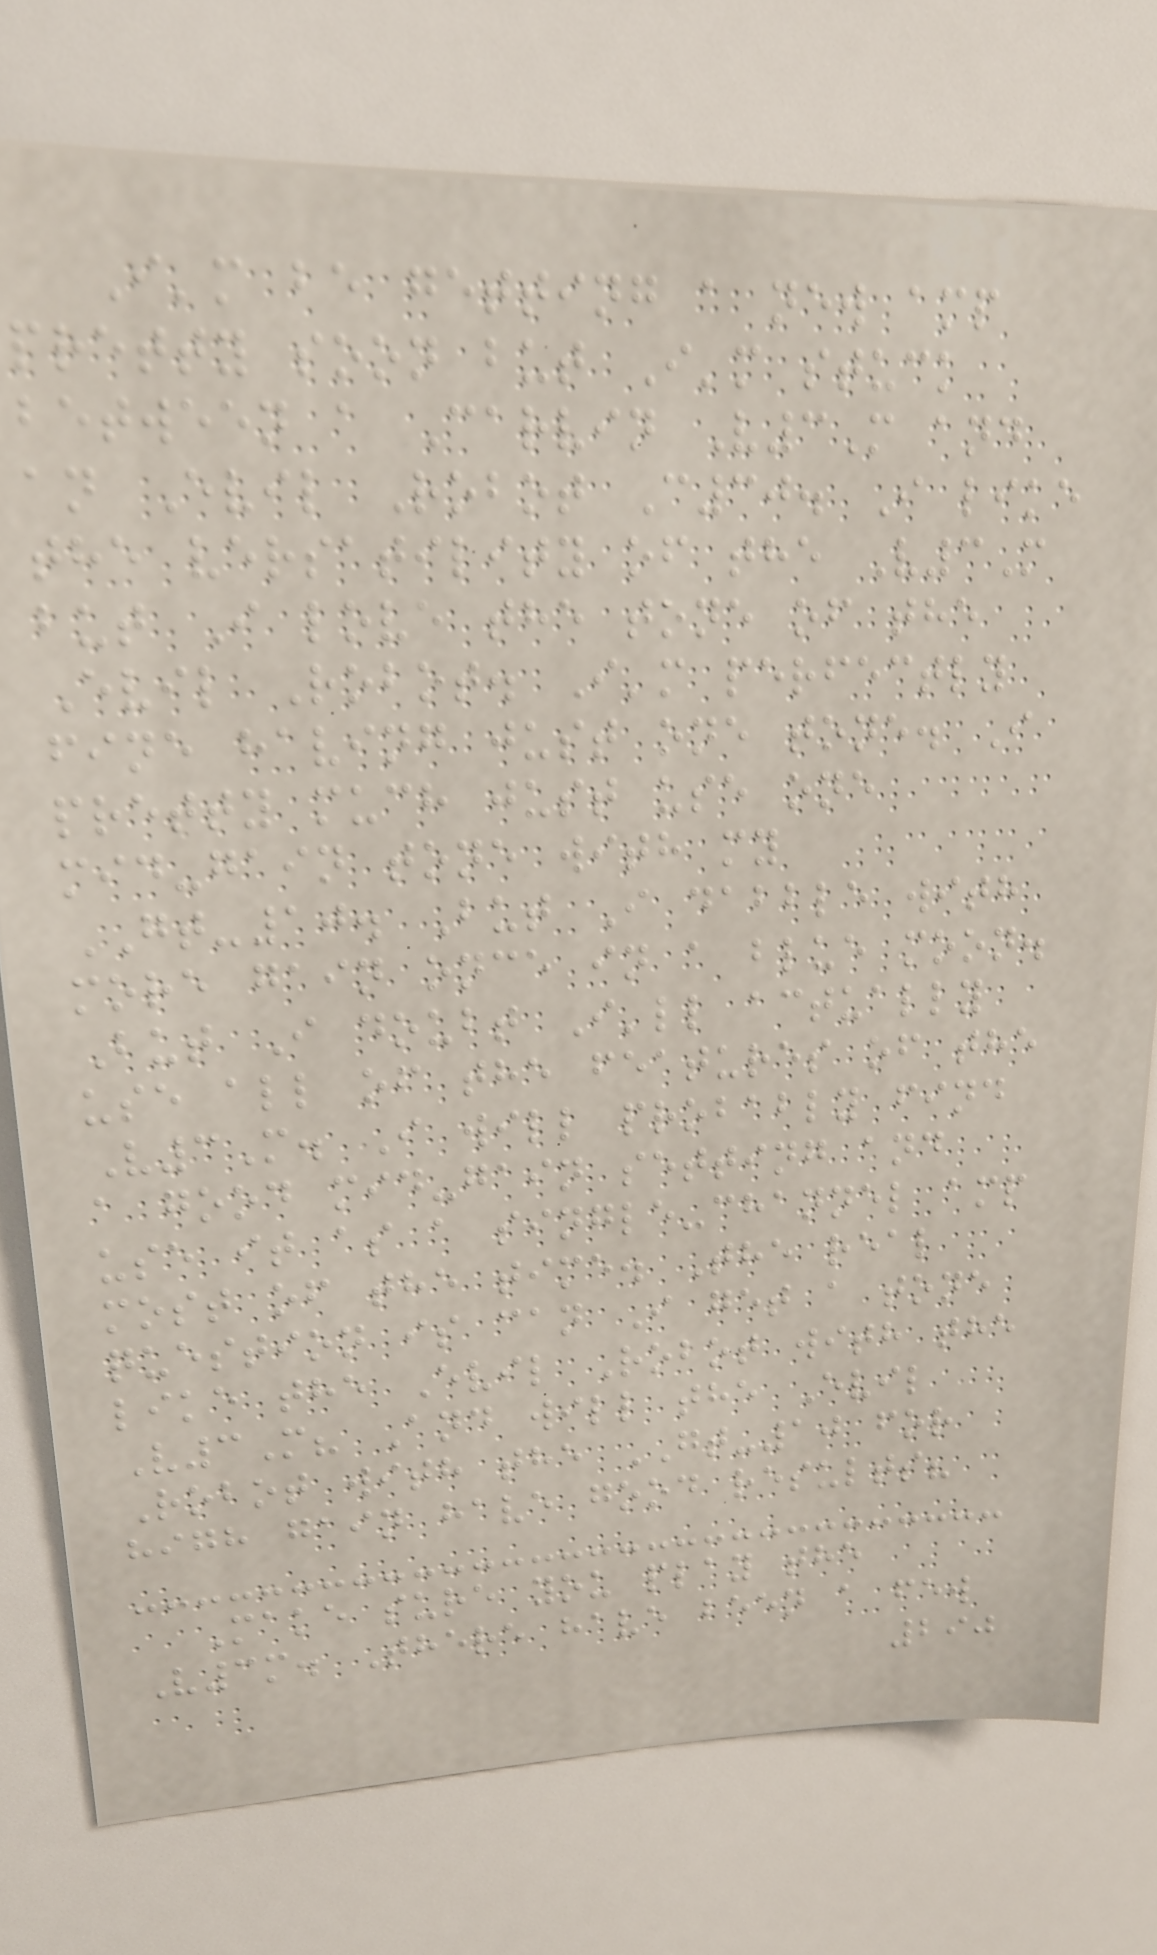I'm be getting a new amp
pretty soon but I'm stuck
between a Carvin V3M and
an Evil Robot C30. I like
the versatility of the V3M
but I love the tone of the
Evil Robot. I'm perfectly
fine having just one tone. I
pretty much just use one
mid-gain tone with my
GT-10. But I dabble with
more gain once in a blue moon.
But I doubt I'll actually
use all of the features of the
V3M. I will probably find
a good mid-gain setting and
use it as a single-channel amp
most of the time. The real
question is can I get a tone
like the Evil Robot with the
V3M? And will the Evil
Robot with the GT-10 for
high gain have good results?
Make sure you play the
V3m. There have been a few
290
